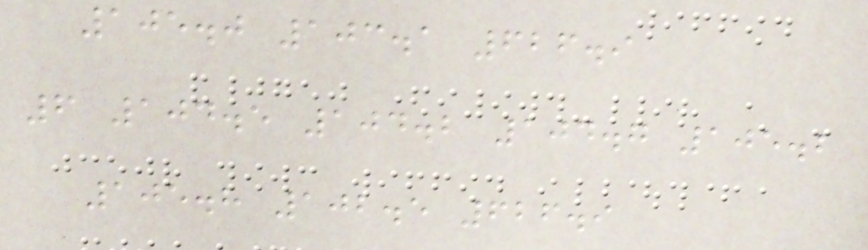105.0 103.1 626.9
6 104.5 104.2 104.7 105.2
105.8 102.5 626.9
